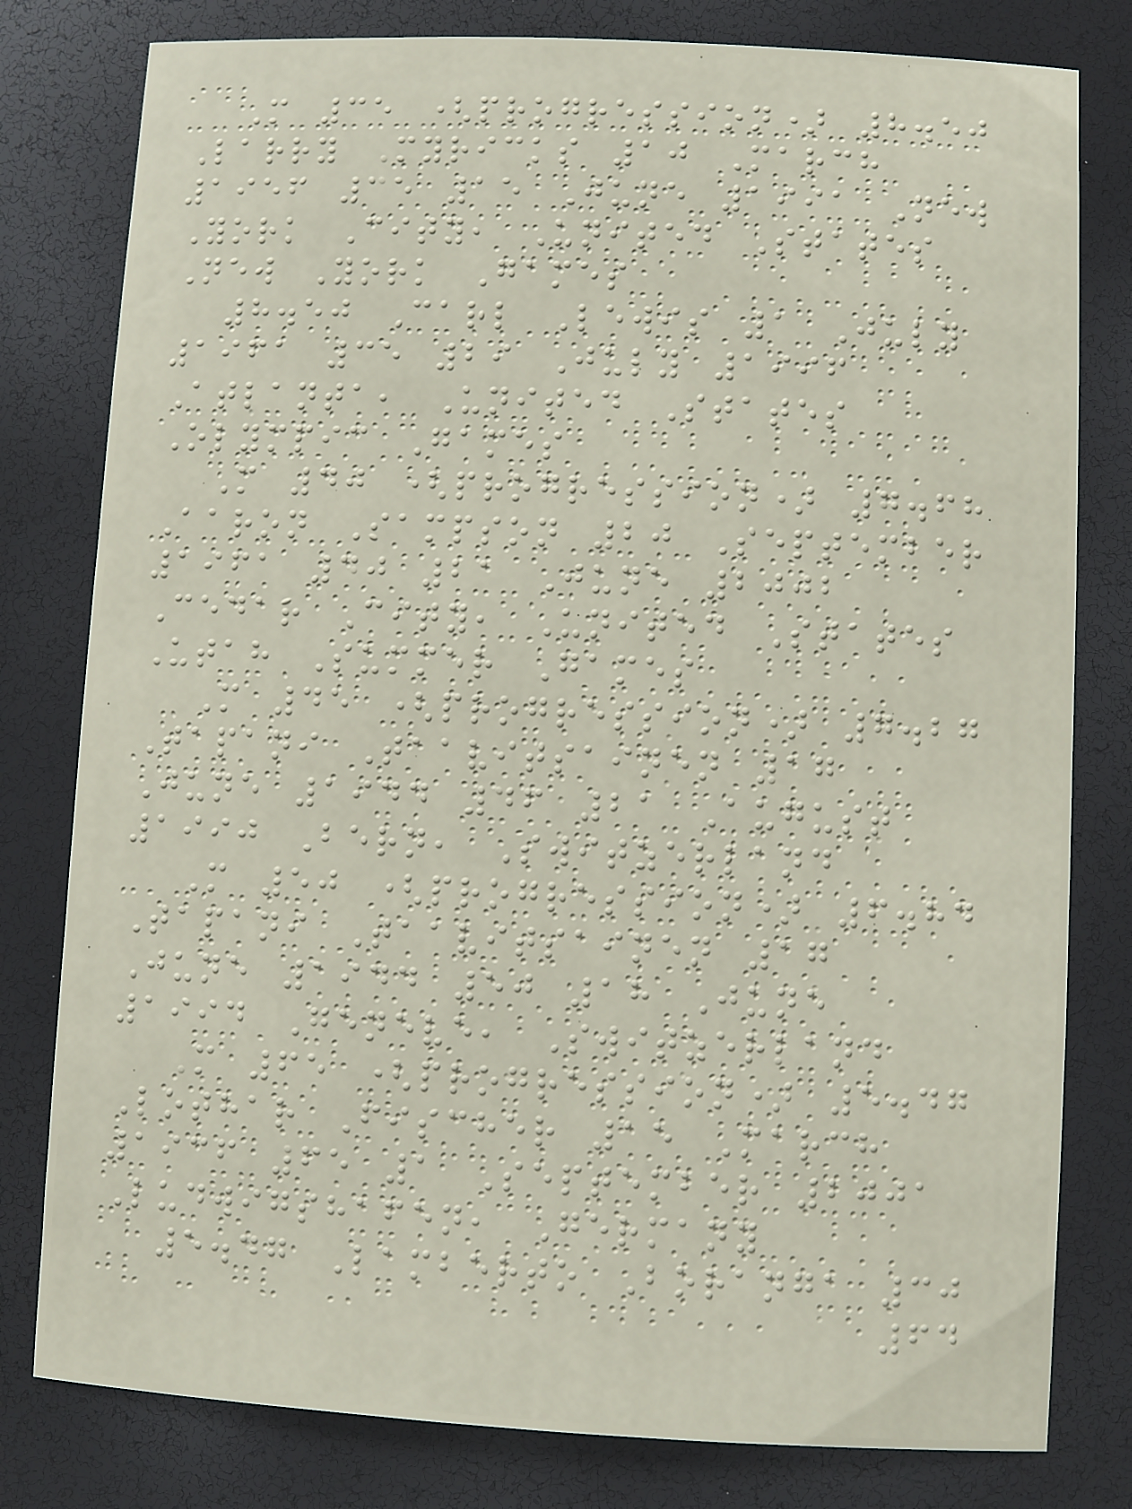M 35 (progression) 8.50
Larry Myricks 10 March
1956 35 15 June 1991 New
York City, United States
New York Games
8.50 Carl Lewis 1 July
1961 35 29 July 1996
Atlanta, United States
Olympic Games
M 40 (progression) 7.68
Aaron Sampson 20 September
1961 40 21 June 2002
Cedar City, United States
Utah Summer Games
M 45 (progression) 7.27
Tapani Taavitsainen 17
June 1944 46 21 August
1990 Bern, Switzerland
M 50 (progression) 6.84
Tapani Taavitsainen 17
June 1944 50 18 June
1994 Geneve, Switzerland
M 65 (progression) 5.47
Lothar Fischer 15 March
1936 65 1 September 2001
Ludwigshafen, Germany
5.47 Lamberto Boranga 30
64
